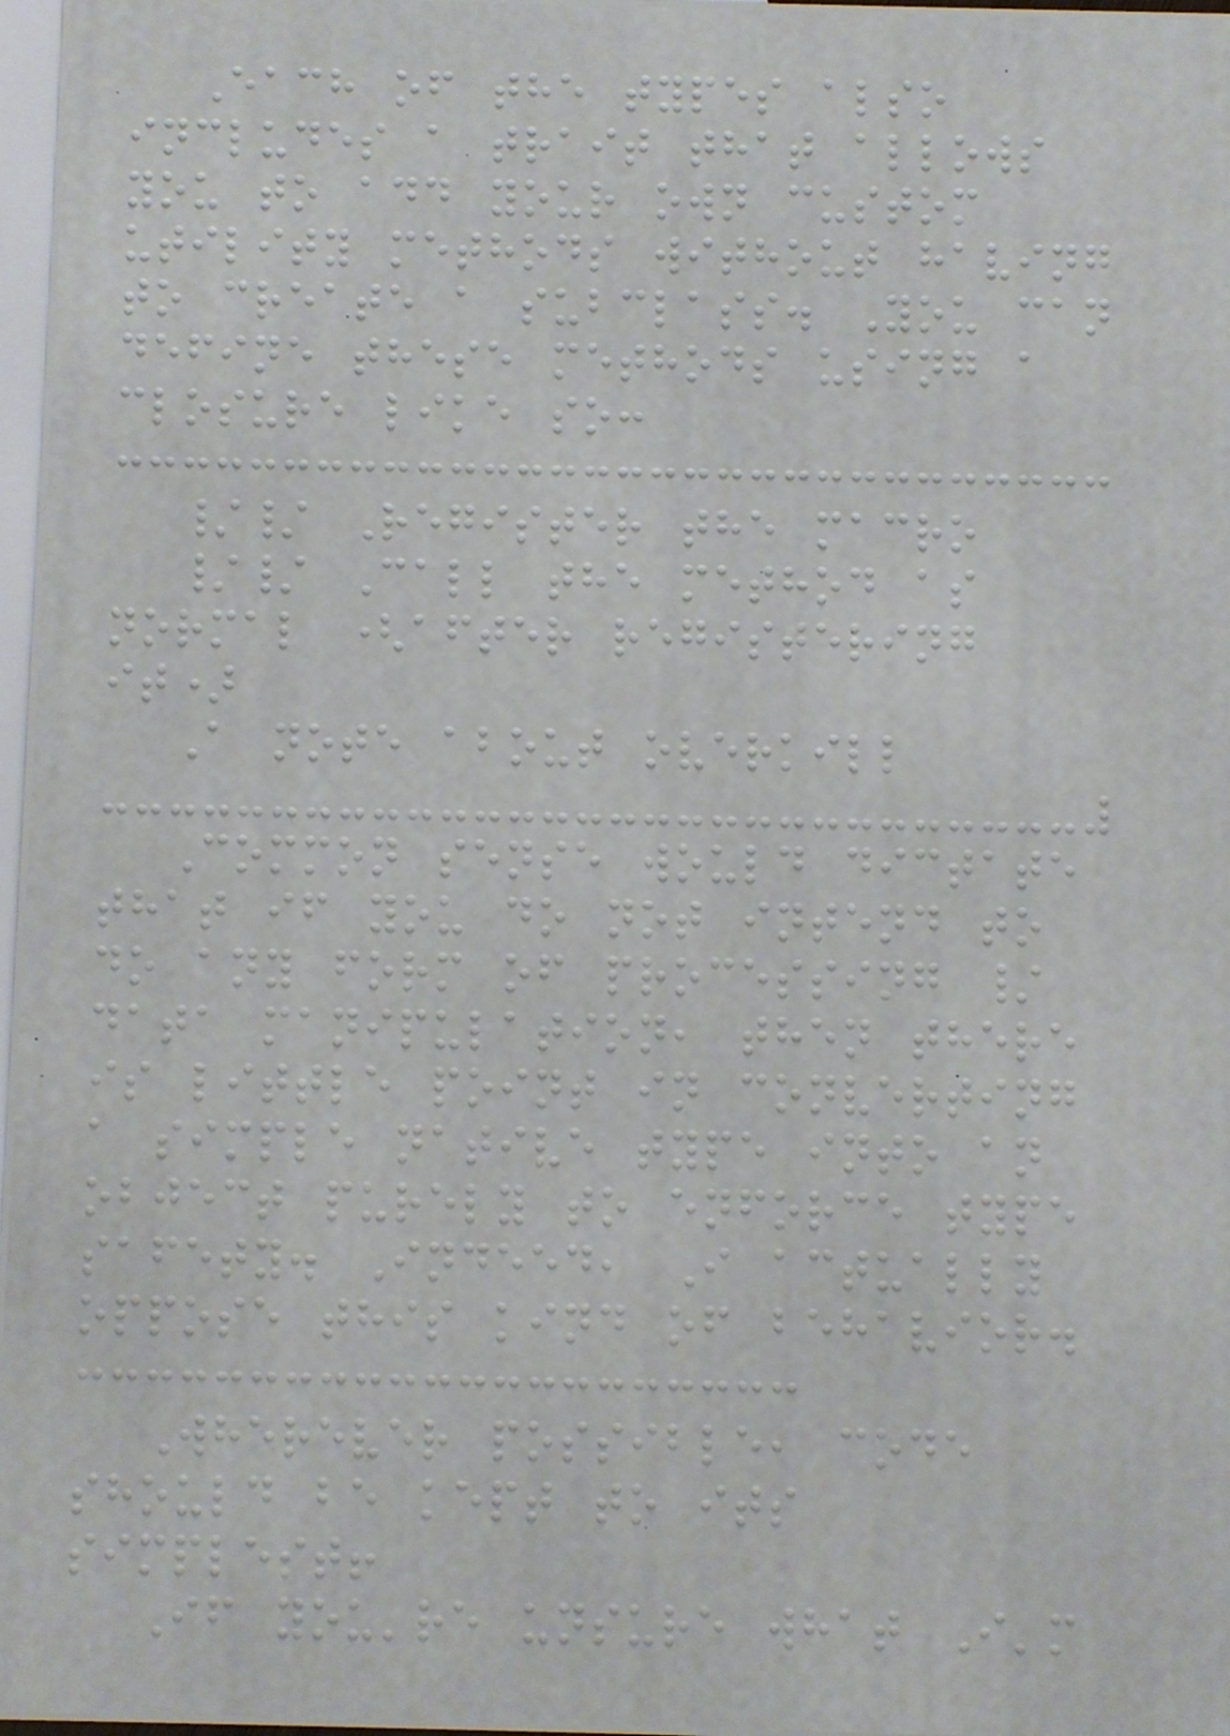Each of the types also
includes a trait that allows
you to add your own custom
utility methods without having
to create a subclass. You can
define these methods using a
closure like so:
// Register the macro
// Call the method as
normal (after registering
it)
A note about overkill
Common sense would dictate
that if you do not intend to
do any form of processing /
data manipulation, then there
is little point in converting
a simple native type into an
object purely to enforce type
safety. Indeed, I actually
oppose this kind of behavior.
Wherever possible, code
should be kept to its
simplest!
If you're unsure what I'm
